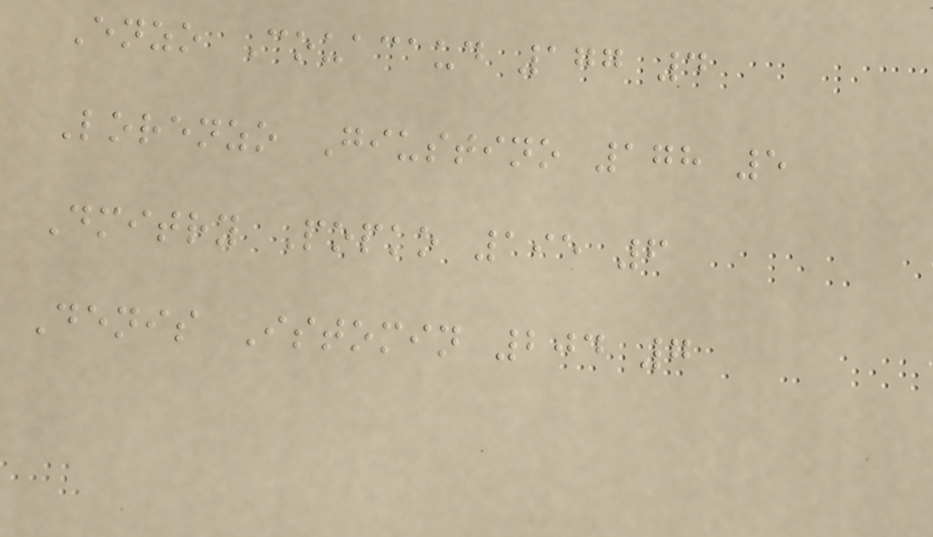Enzo Couacaud 177 4
Lorenzo Giustino 178 5
Dmitry Popko 195 6
Denis Istomin 204 7
